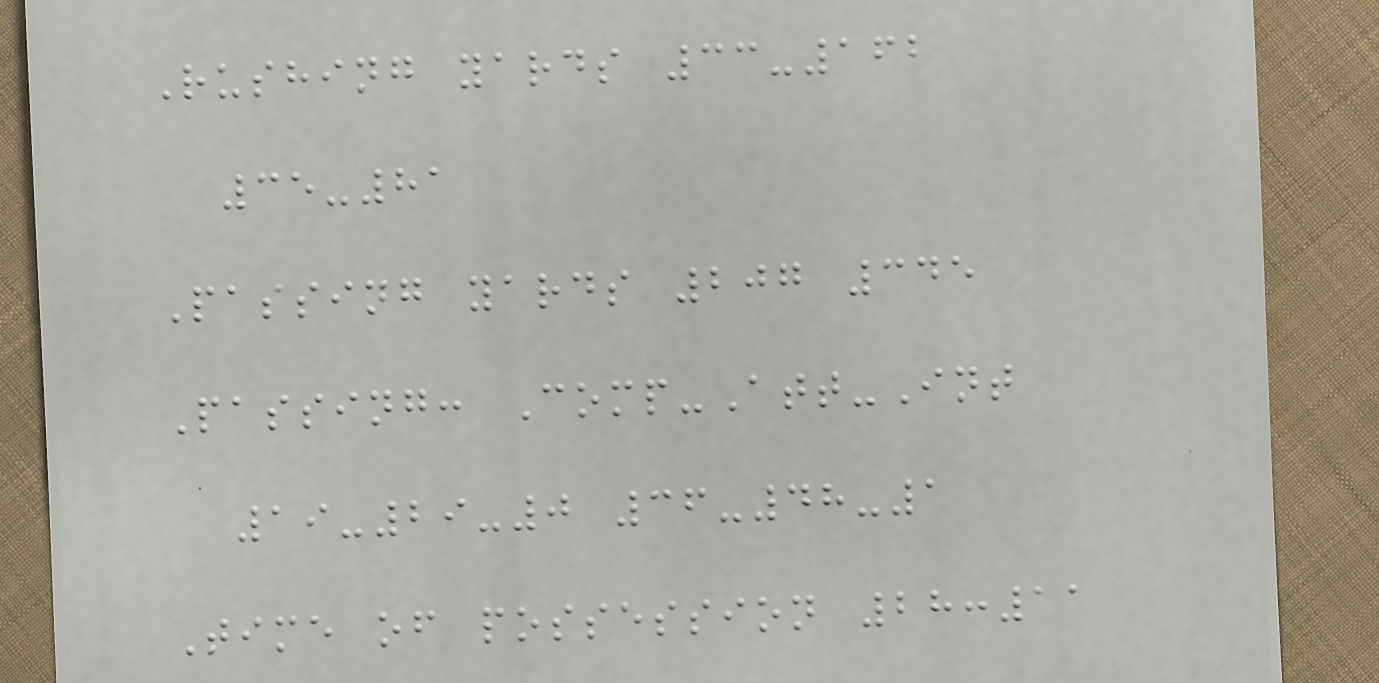Rushing yards 33-162
35-81
Passing yards 207 345
Passing: Comp-Att-Int
19-29-0 36-48-1
Time of possession 28:11
